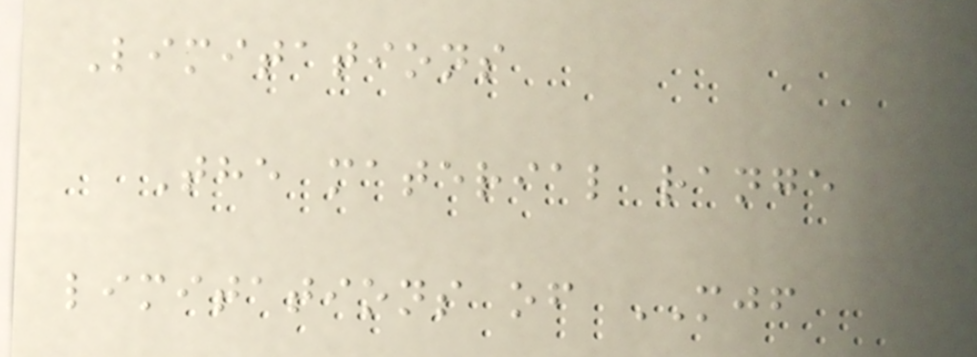Limitations
The material range
limitations of MJF
